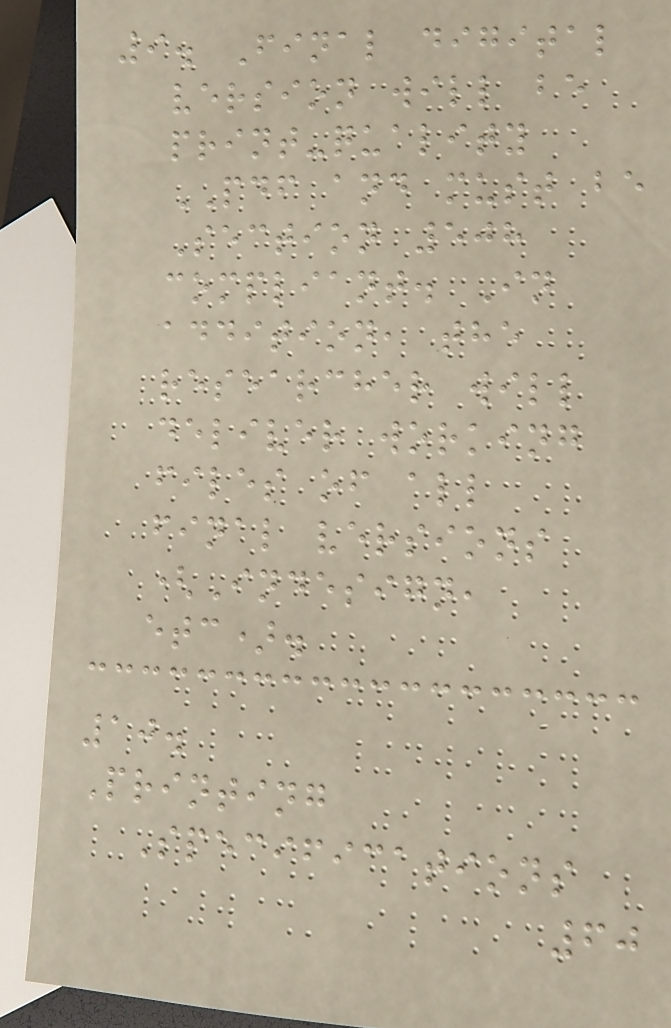9. Final digital
version will be
print-quality
PDF and must be
Section 508
compliant. In
addition, the
researcher will
deliver working
files of all
final versions
(Indesign,
etc).
10.
Printing
Specifications
60
